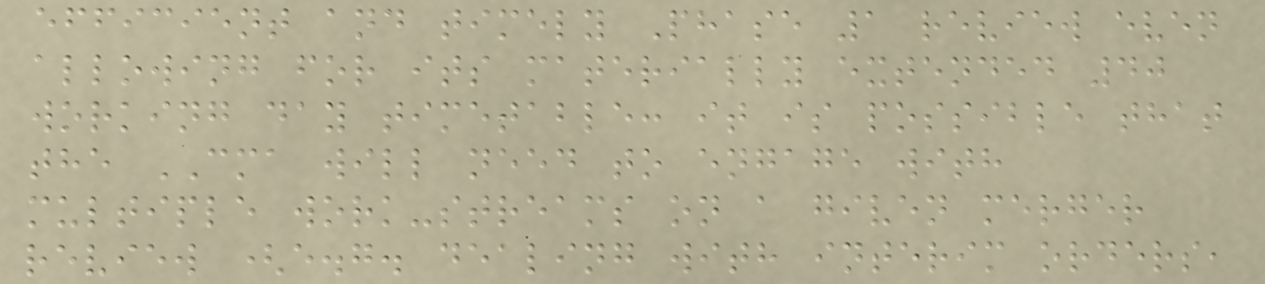efficient and timely Phase 1 review even
allowing for its materially extended 40
working day timetable: it is possible that
the CMA will need to engage with
multiple work-streams on a given merger
review (e.g. dealing with interim orders,
